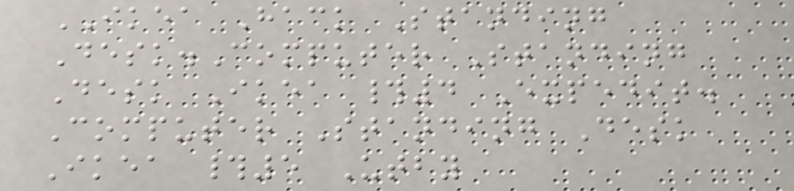IKEA Hack Standing
Desk.Computer Standing
Desk Ikea #4 Expedit.
Computer Standing Desk
Ikea #5 Utby
